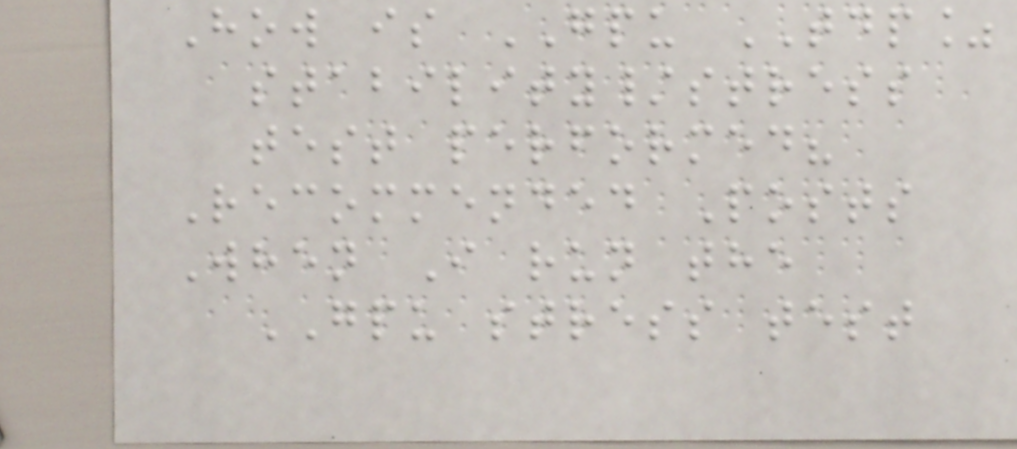How is GPU TDP%
stability/stress
test performed?
Recommended Posts
When I run the
GPU stress test
